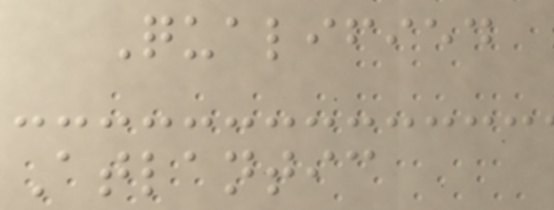Qualified
Atlantic
